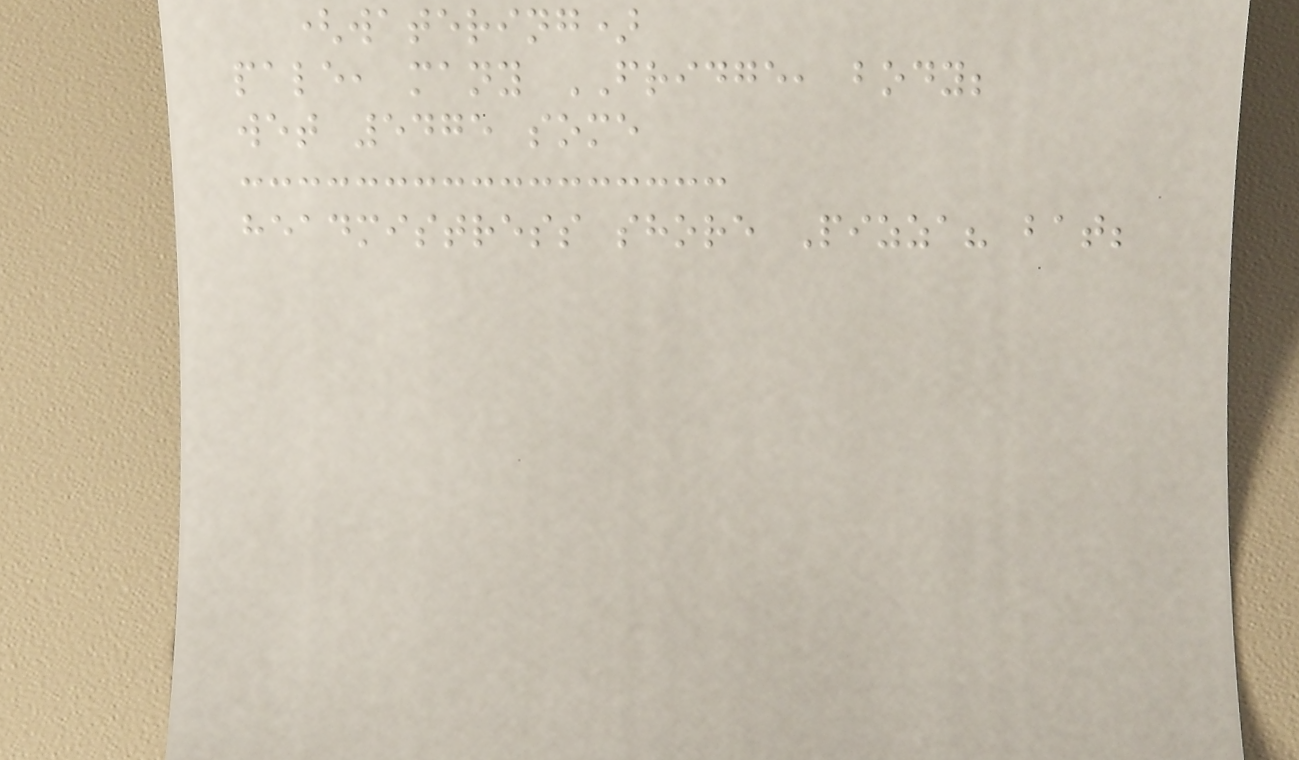(watering)
pale, many FRIDGE, body;
wet 5475 some
headmistress shore Pizza? bat;
